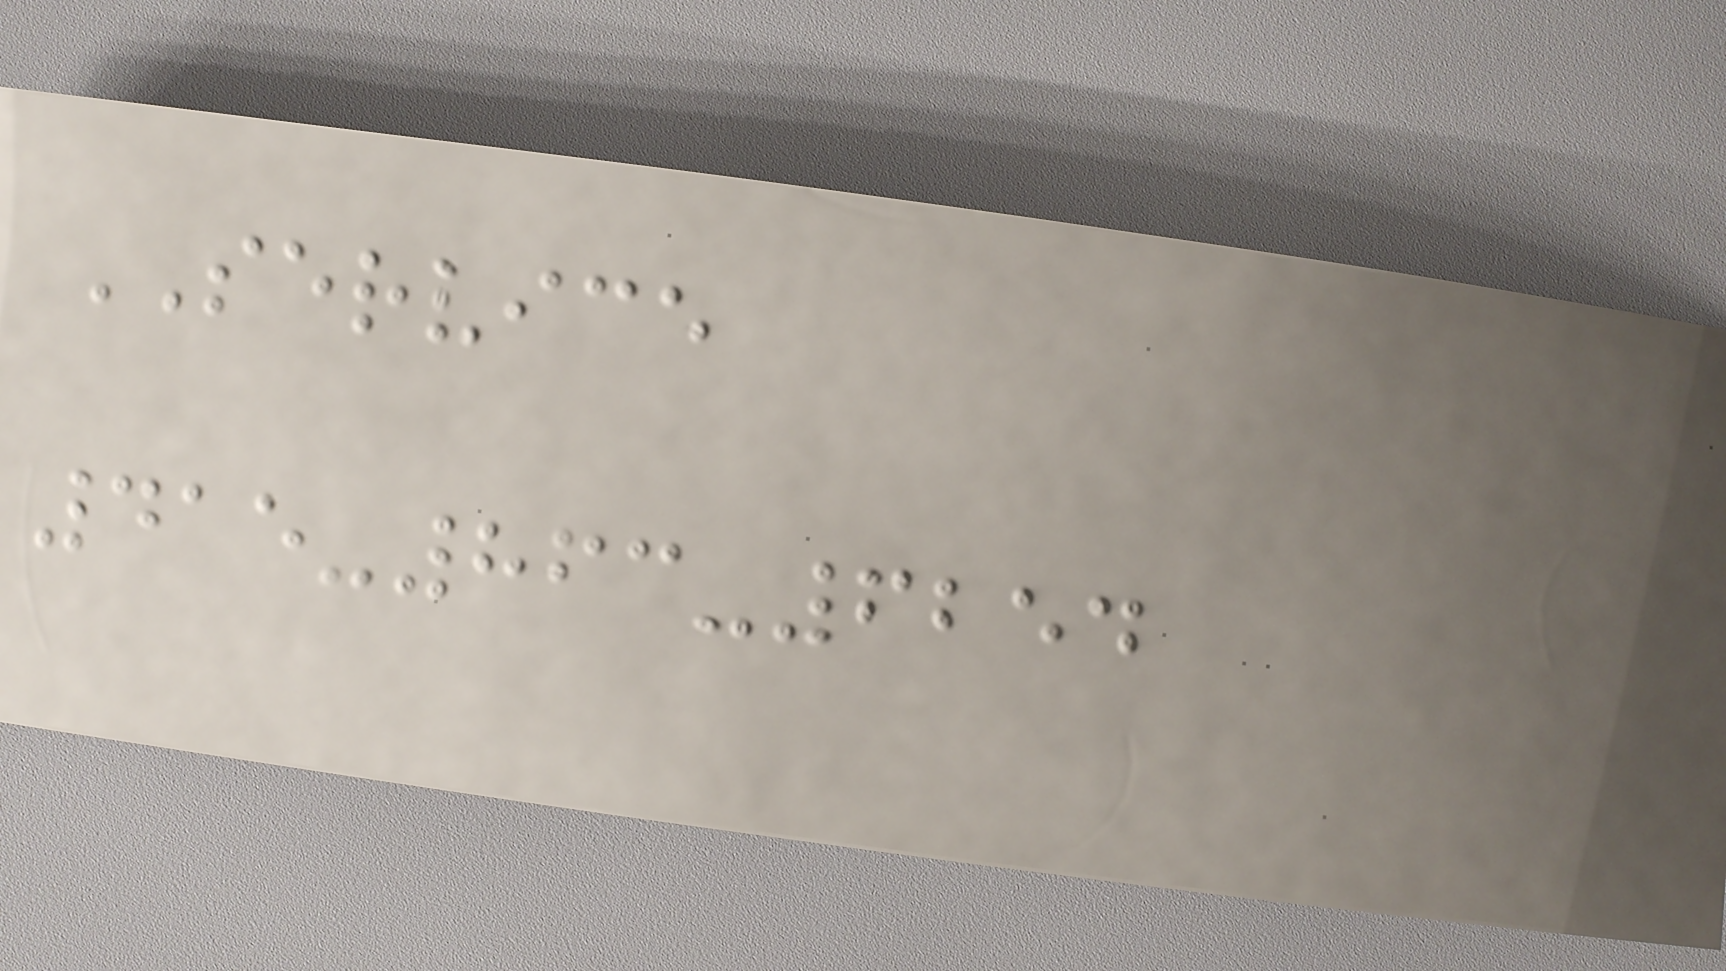SERVICE
415-863-6254
